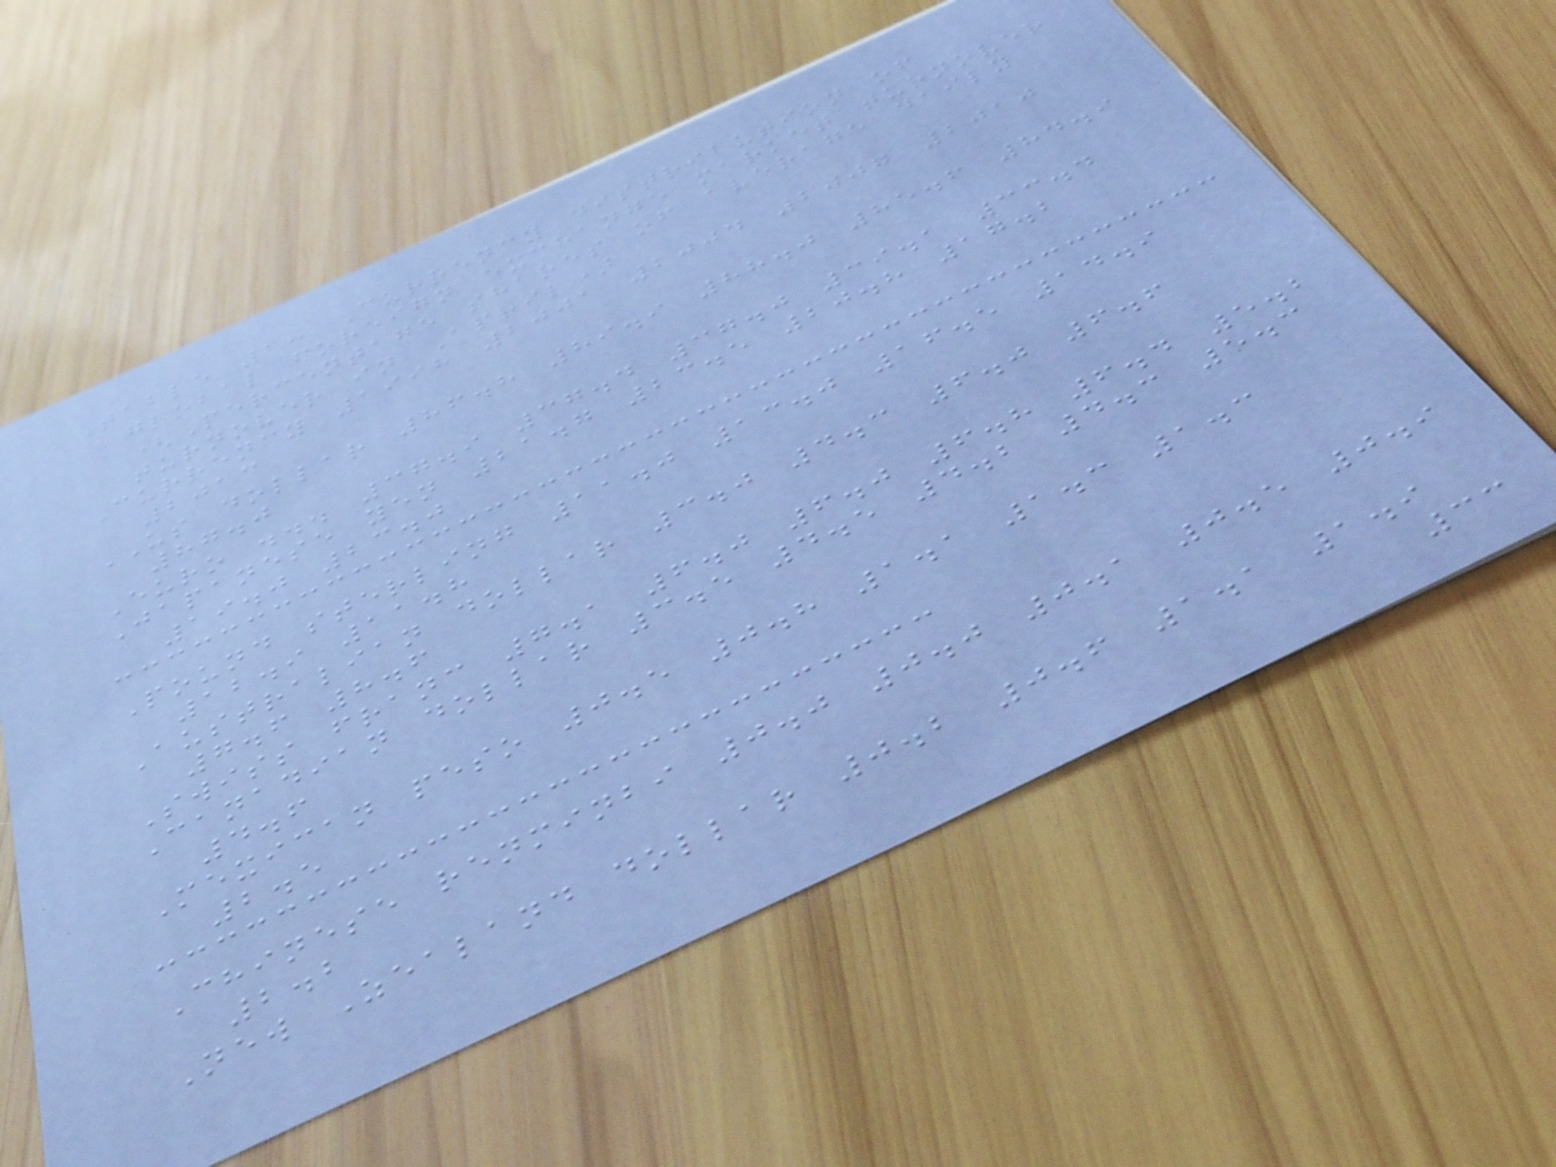Table 1: Currency distribution of
global foreign exchange market turnover
(Percentage shares of average daily
turnover in April)
Currency 1998 2001 2004 2007 2010
2013
US dollar 86.8 89.9 88.0 85.6 84.9
87.0
Euro ... 37.9 37.4 37.0 39.1 33.4
Japanese yen 21.7 23.5 20.8 17.2
19.0 23.0
Pound sterling 11.0 13.0 16.5 14.9
12.9 11.8
Australian dollar 3.0 4.3 6.0 6.6
7.6 8.6
Swiss franc 7.1 6.0 6.0 6.8 6.4 5.2
Canadian dollar 3.5 4.5 4.2 4.3 5.3
4.6
Mexican peso 0.5 0.8 1.1 1.3 1.3
2.5
Chinese renminbi 0.0 0.0 0.1 0.5 0.9
2.2
New Zealand dollar 0.2 0.6 1.1 1.9
33
